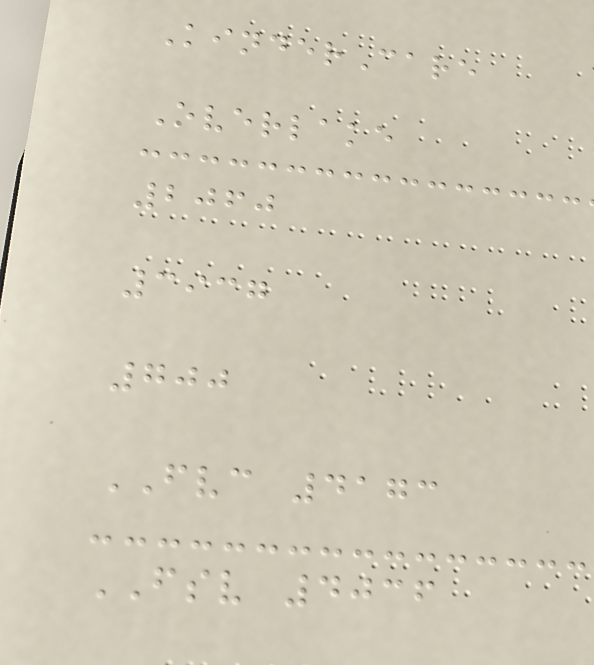KinderCare
Overlake
2060
3937
700
FVC 4173
FSV 4036
